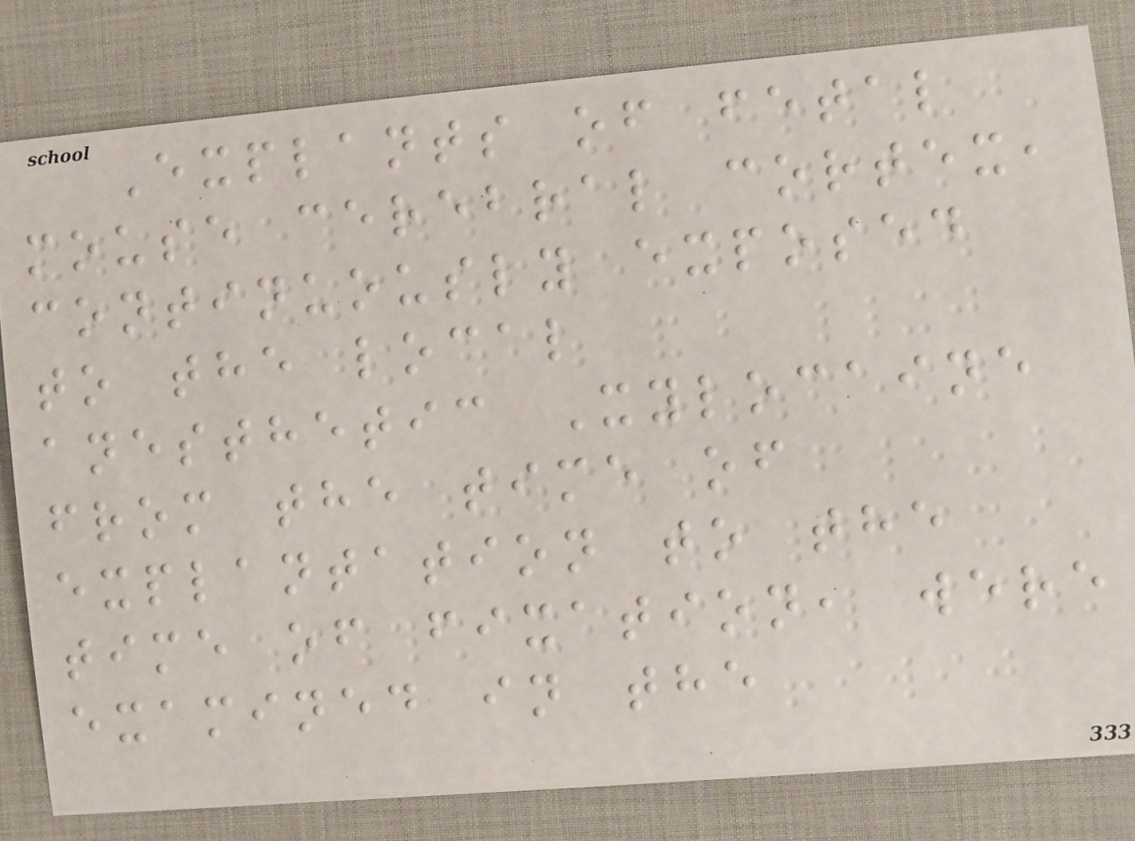Explants of fetal
mouse cerebral cortex,
continuously exposed
to the local
anesthetic Xylocaine
from the time of
explantation to the
time of fixation, were
examined in the
